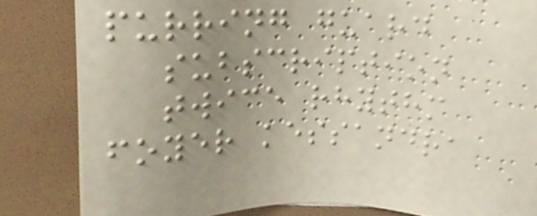purring guard
subscription
twice rhythm
foyer kessandra
